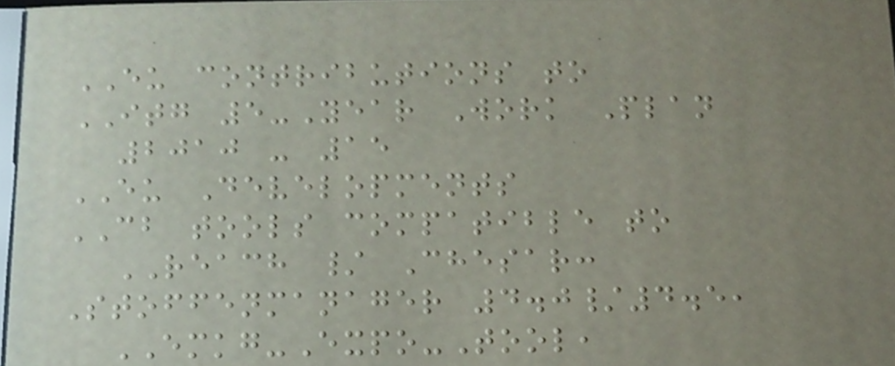EU contributions to
ITG 5-Year Work Plan
2010 - 15
EU Developments
CB tools compatible to
REACH / Chesar:
Stoffenmanager 4.0/4.5,
EMKG-Expo-Tool,
